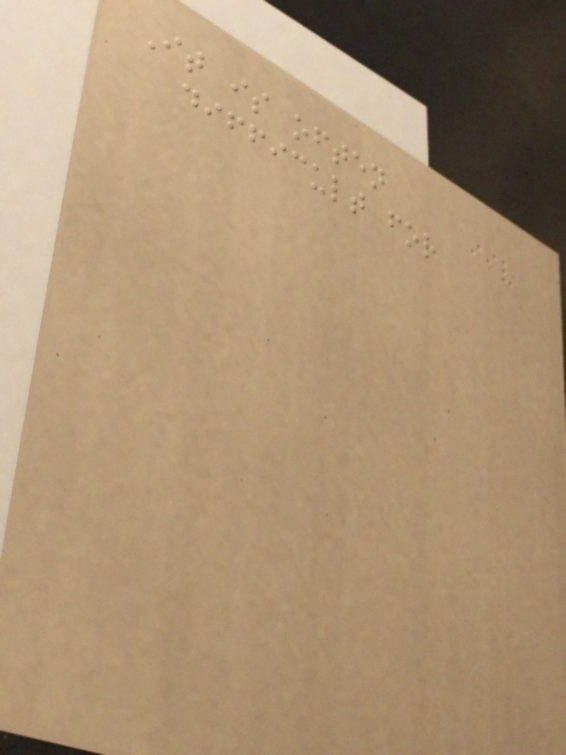It is often
difficult for
